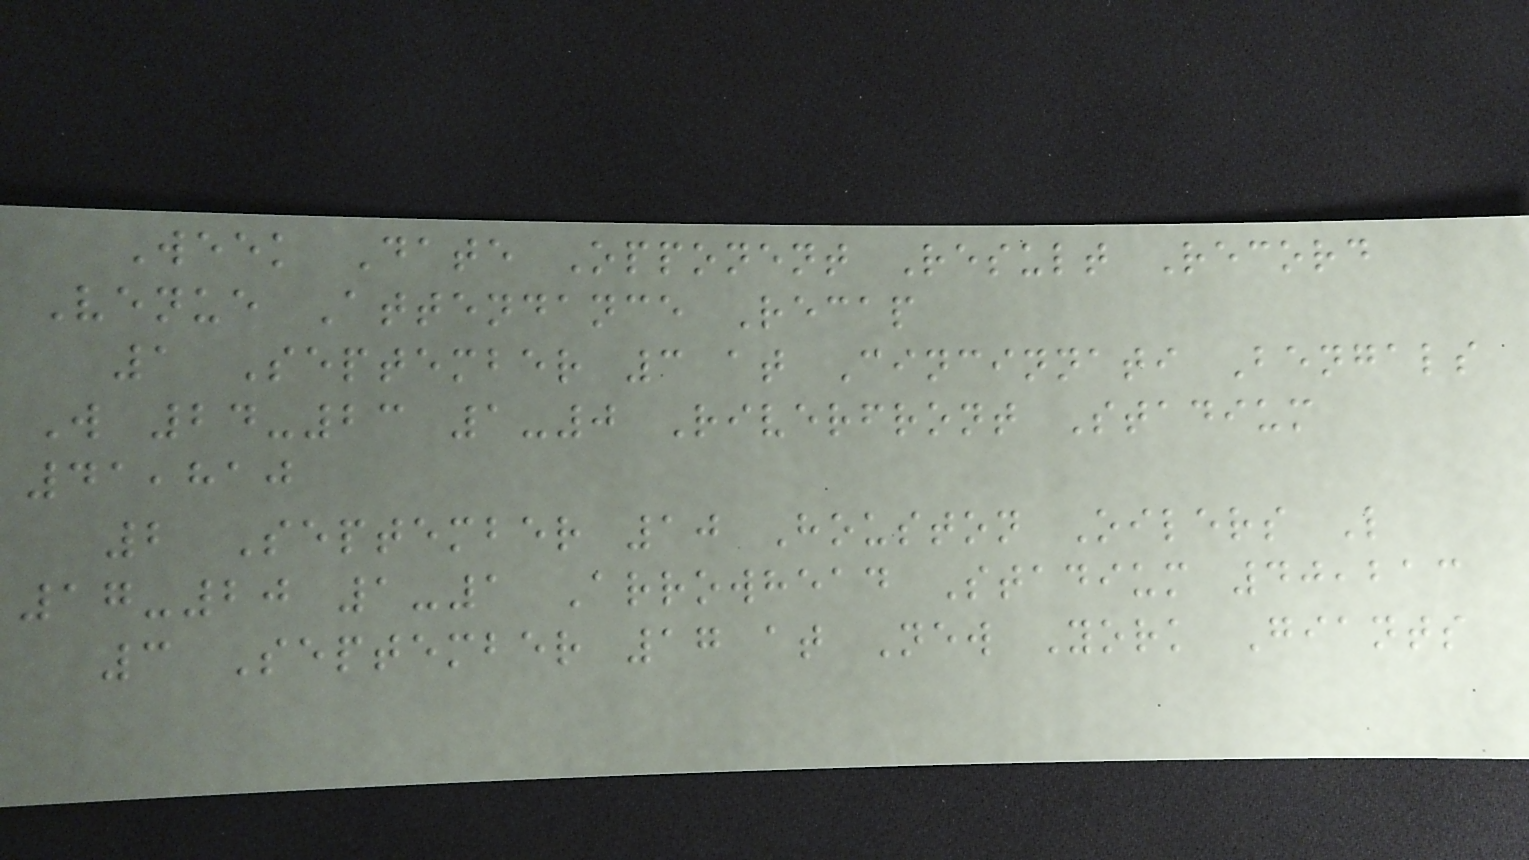Week Date Opponent Result Record
Venue Attendance Recap
1 September 3 at Cincinnati Bengals
W 24-23 1-0 Riverfront Stadium
41,810
2 September 10 Houston Oilers L
17-20 1-1 Arrowhead Stadium 40,213
3 September 17 at New York Giants
